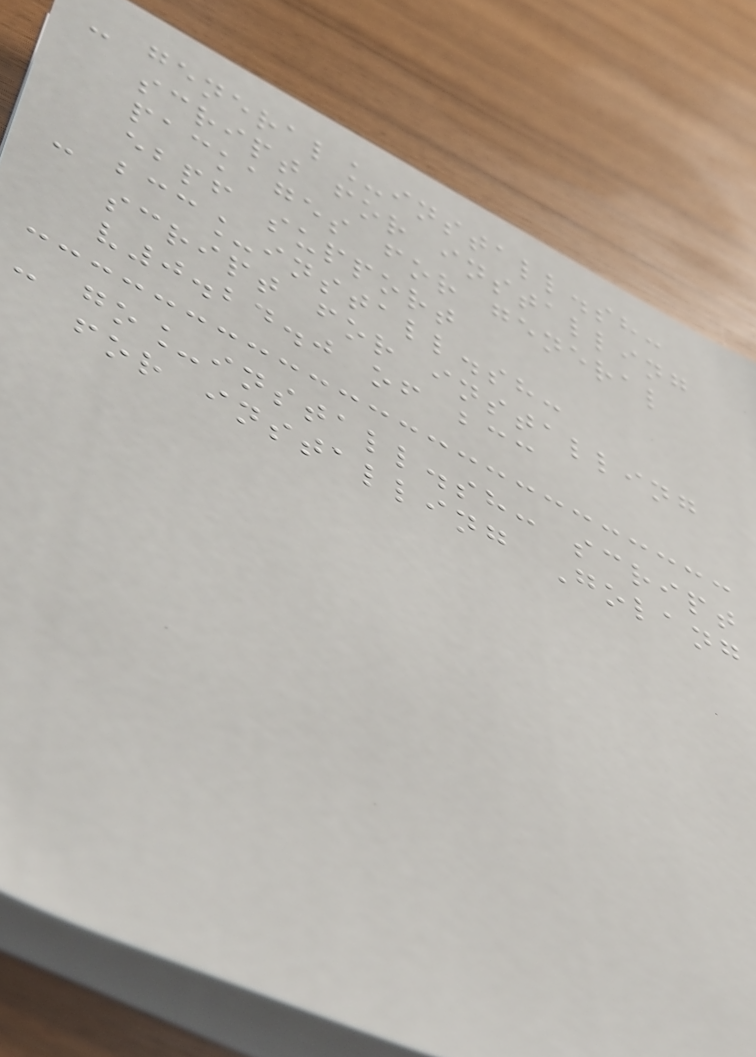- general_install.sh:
script for installing
packages for general
ebpf support
- bcc_install.sh:
script for installing
v0.24.0 of bcc
- go_install.sh: script
for installing Golang
